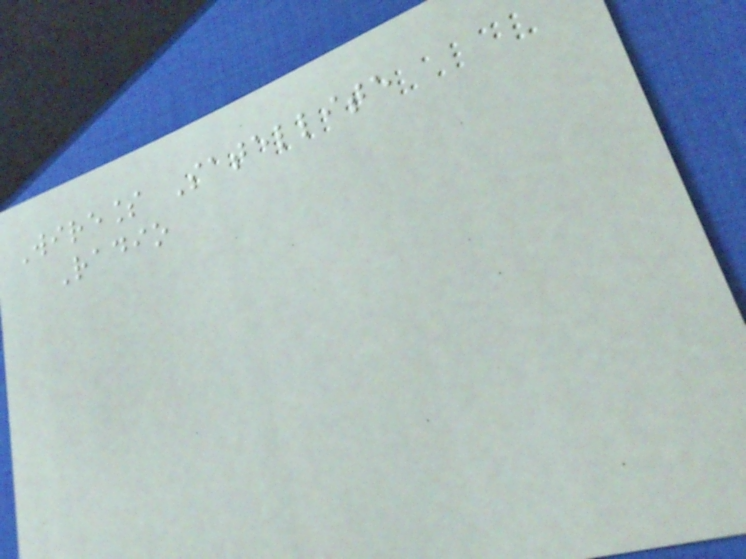Wireless Satellite
Radio
